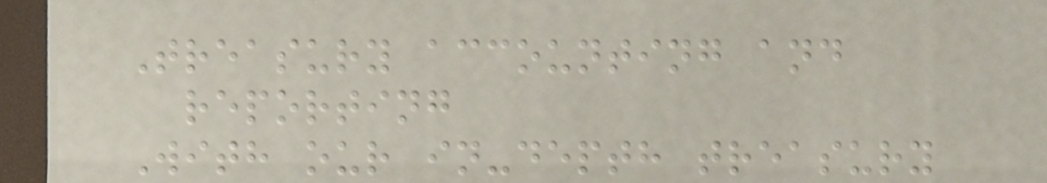Treasury accounting and
reporting
With our in-depth treasury
